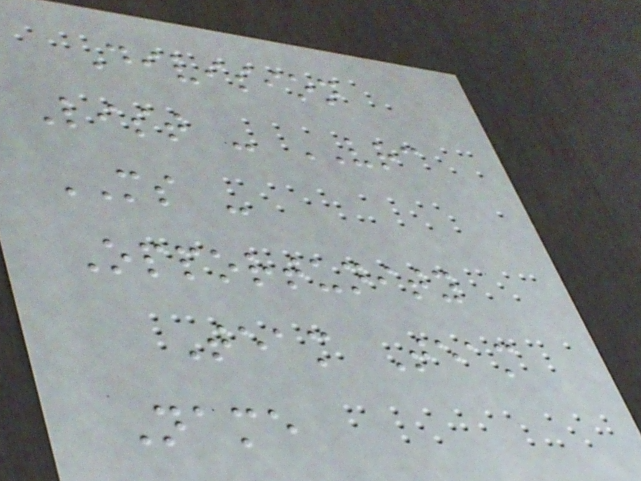Division
List - VRC
MS -
Opportunity
Team Team
Name
